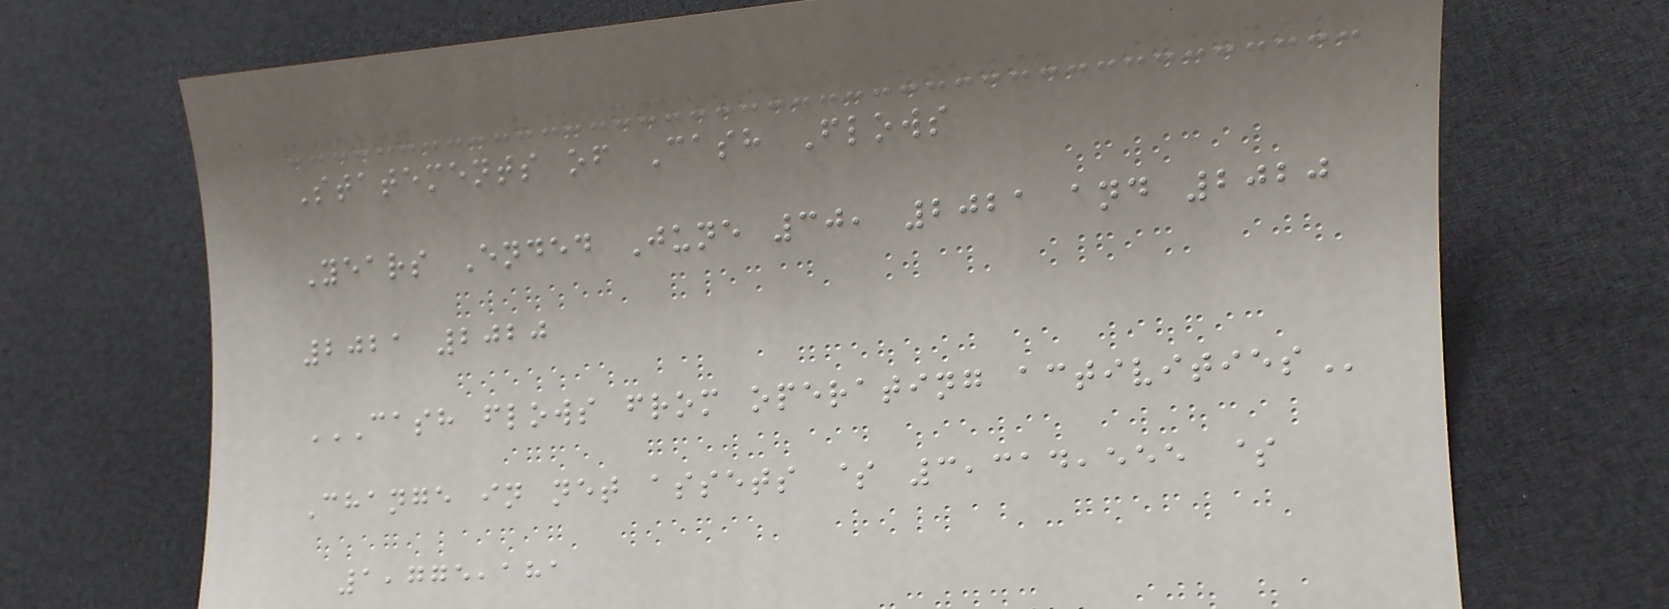Statements of Cash Flows
Years Ended June 30, 2021 and 2020
2021 2020
CASH FLOWS FROM OPERATING ACTIVITIES
Change in net assets $ 3,314,555 $
1,775,181
